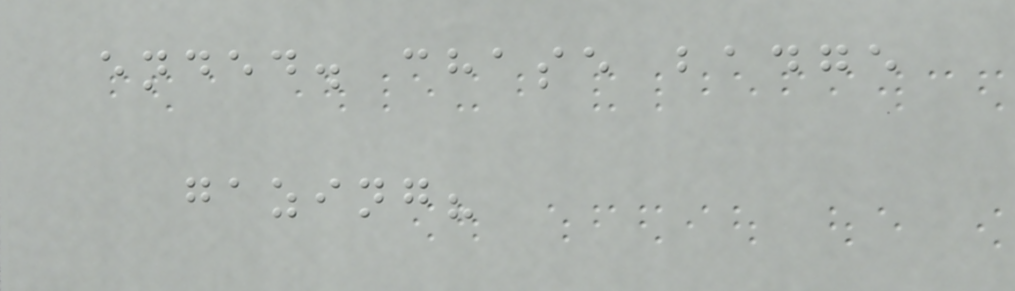ended. chase badge
gazing?
